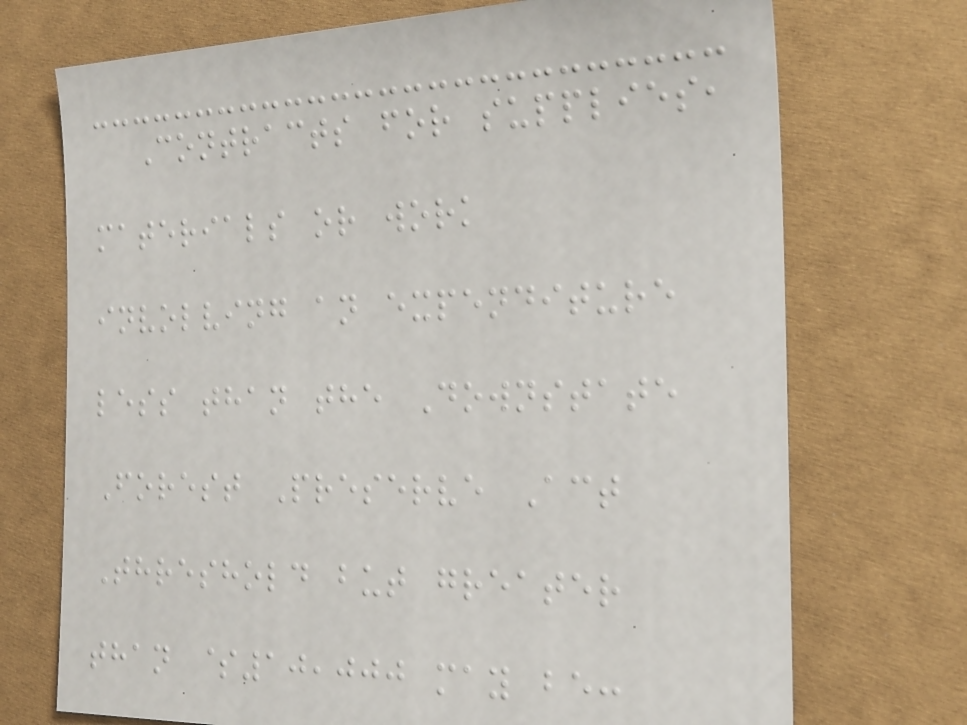Contracts for supplies,
materials or work
involving an expenditure
less than the Downstate
Forest Preserve Act
Threshold but greater
than $10,000 may be:
